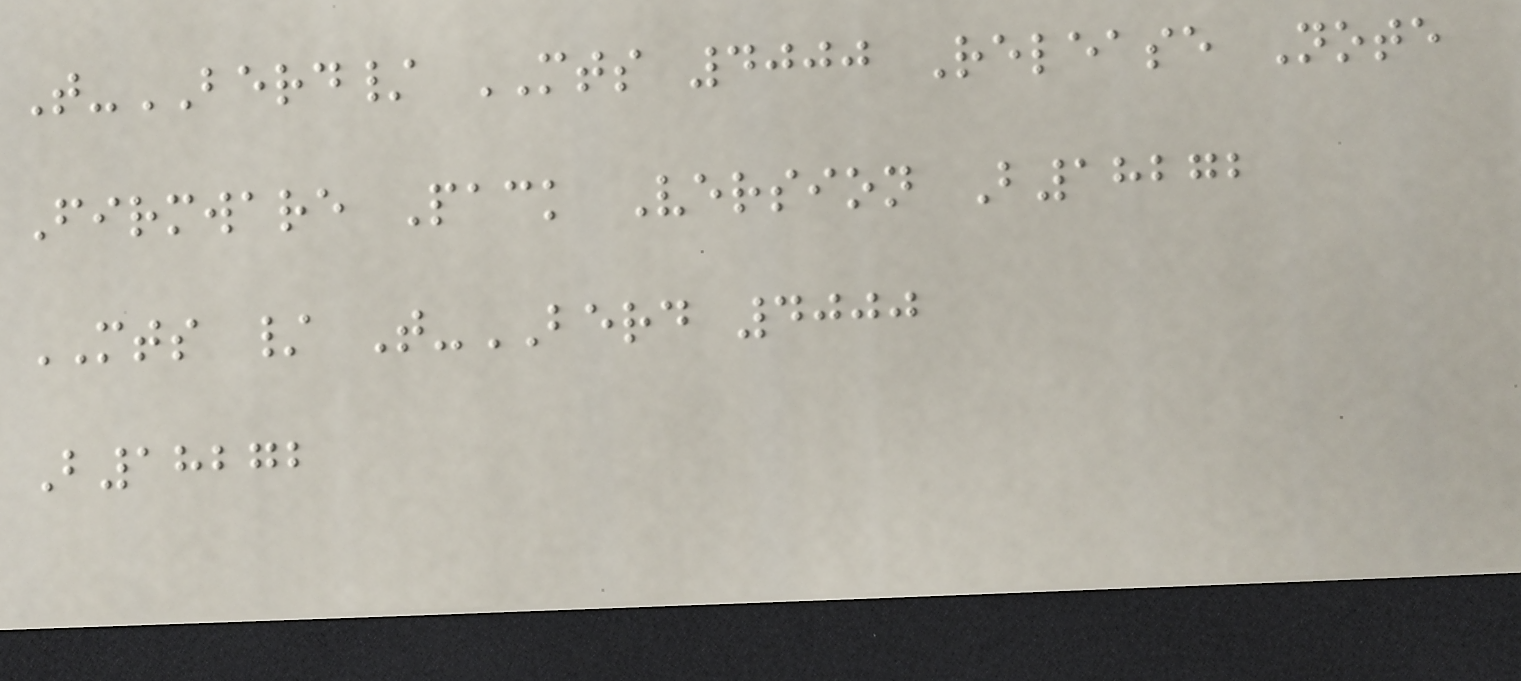T-BERD/ MTS 4000 Release Note
Firmware Pack Version B18272
MTS / T-BERD 4000
B18272
